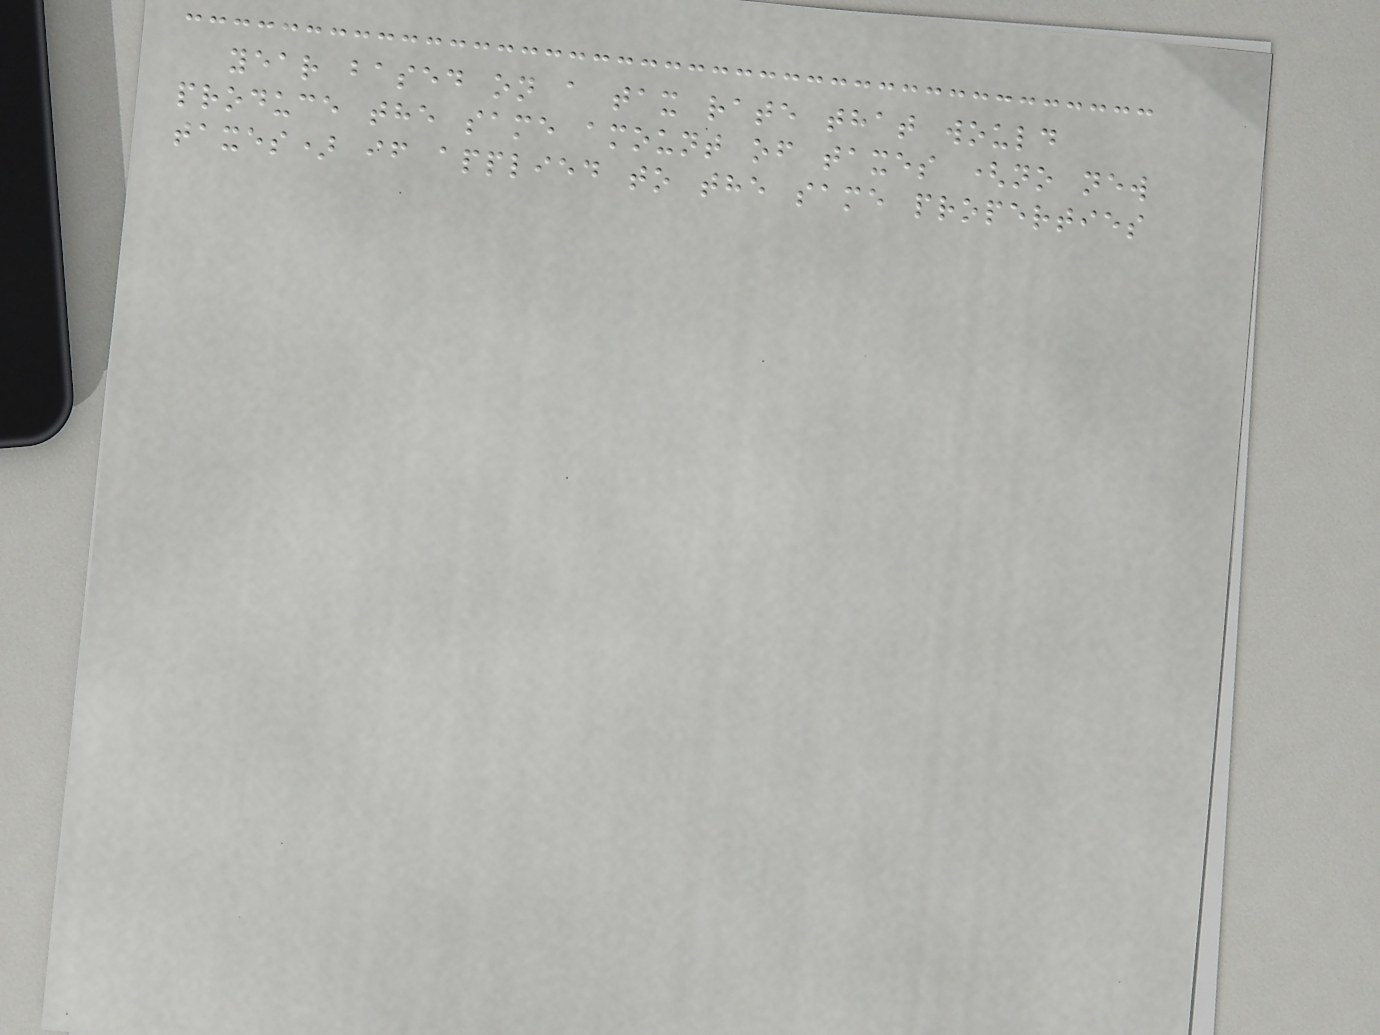year based on a tax rate that would
produce the same amount of taxes (no new
taxes) if applied to the same properties
